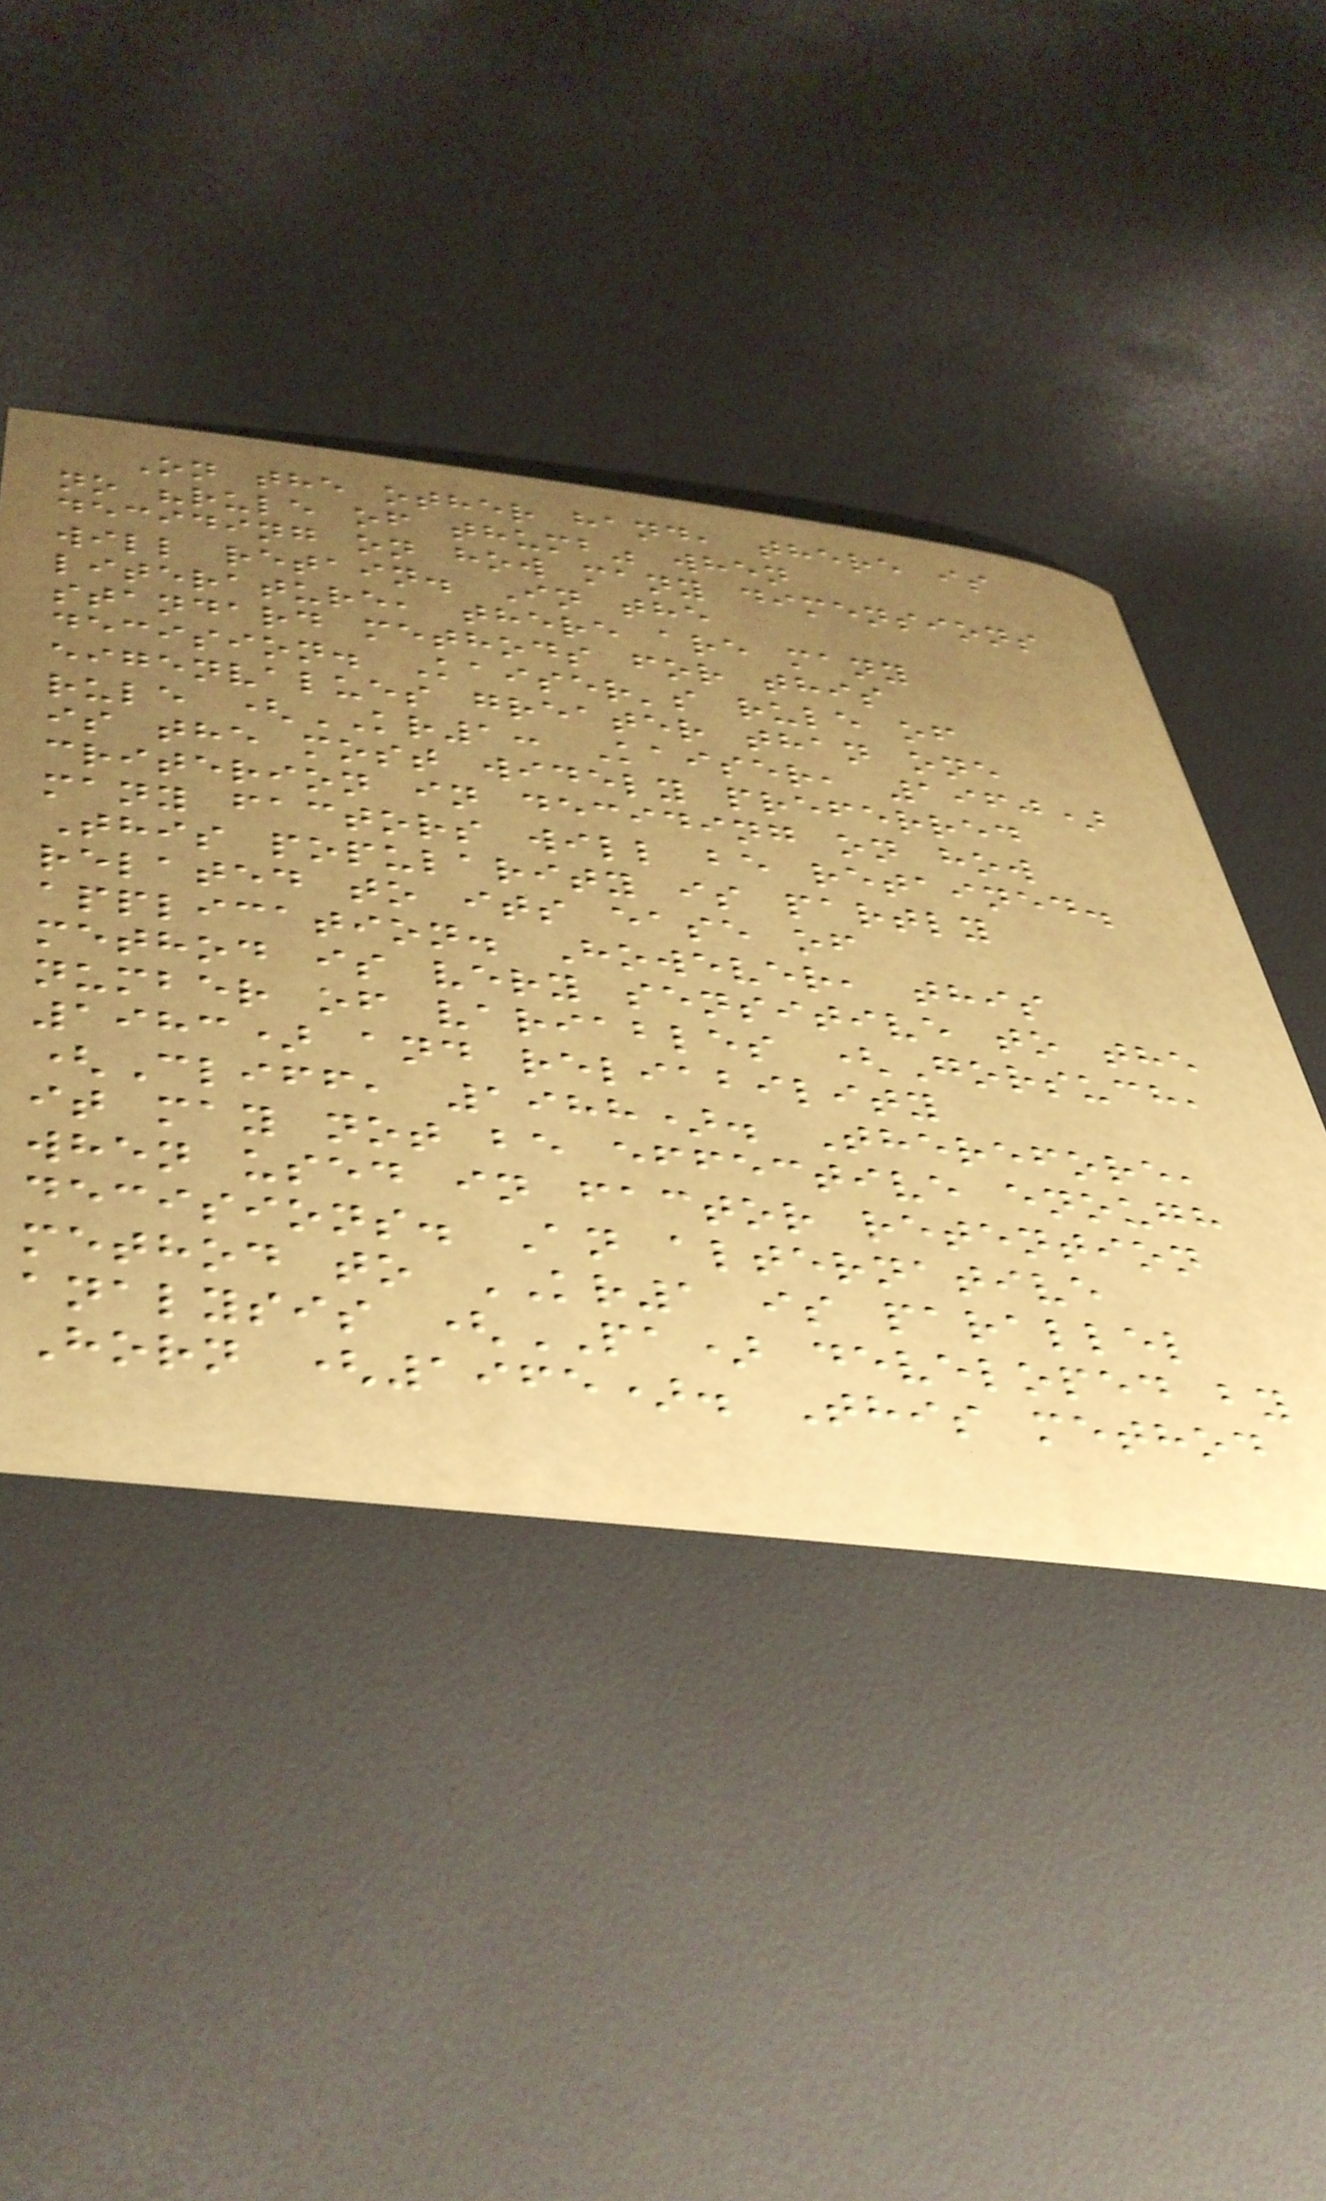On the other hand, there is
no "rule of thumb" when
deciding on how many dimensions
will retain. In the
literature, there are many
standard methods for this
decision. Kaiser's rule of
eigenvalues greater than one
rule (KR1: Kaiser, 1960)
is the most widely preferred
criterion in deciding on how
many factors will be retained.
This popularity is partly
related to its ease of
application. However, this
method is very sensitive to the
number of variables (Gorsuch,
1983) and reliability
(Cliff, 1988). Therefore,
it may not be effective enough
when used in factor retention
decisions. An alternative
method to KR1 is parallel
analysis (PA) developed by
Horn (1965). This method
